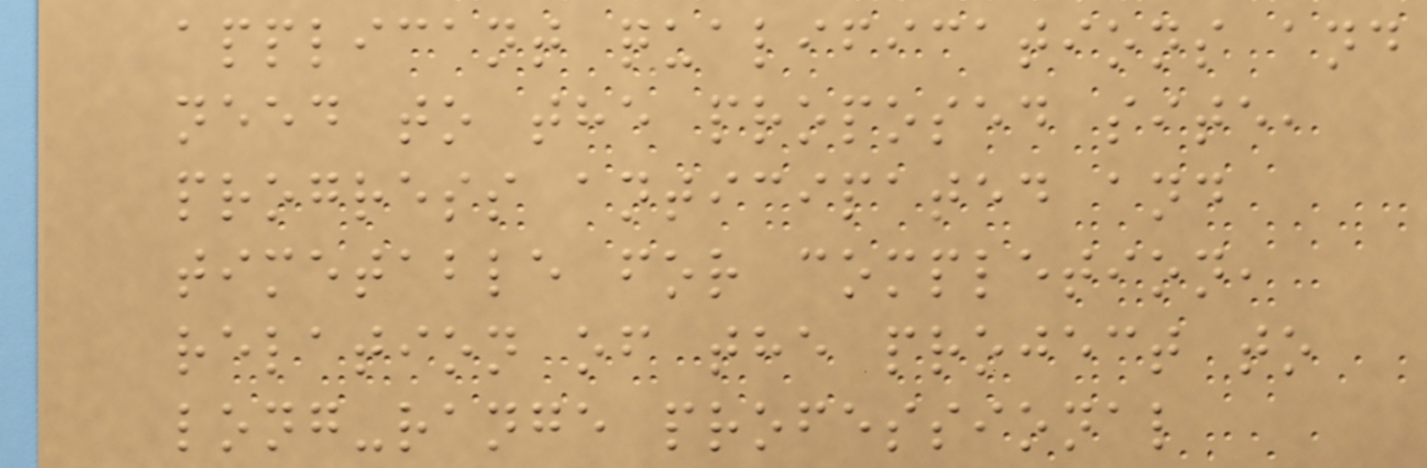applicant qualifications and
need to the proposed site,
progress anticipated and
timetable for completion,
relation of the project to
long-range professional
